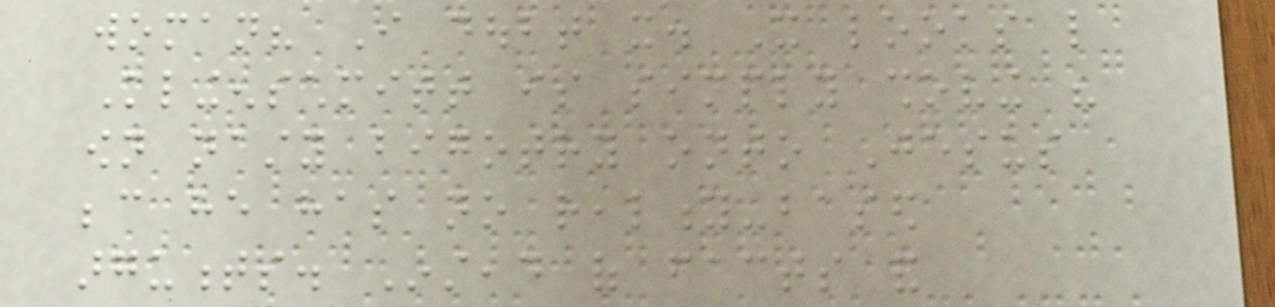woman? I doubt it. It looks like
Klingenschmitt is simply shoving his
own nasty bigotry onto Jesus
because he has no reality-based
arguments. Instead of facts and
